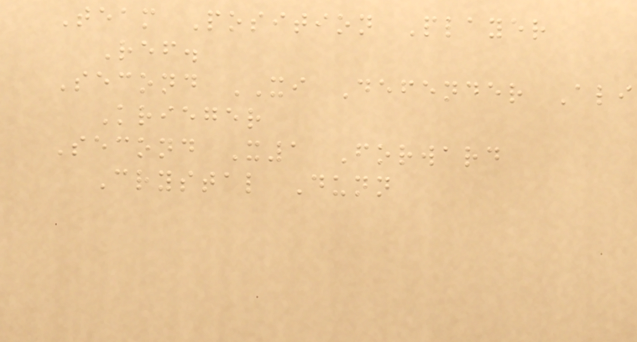Team Position Player
Ref.
Second XI Defender Ali
Krieger
Second X1 Forward
Crystal Dunn
